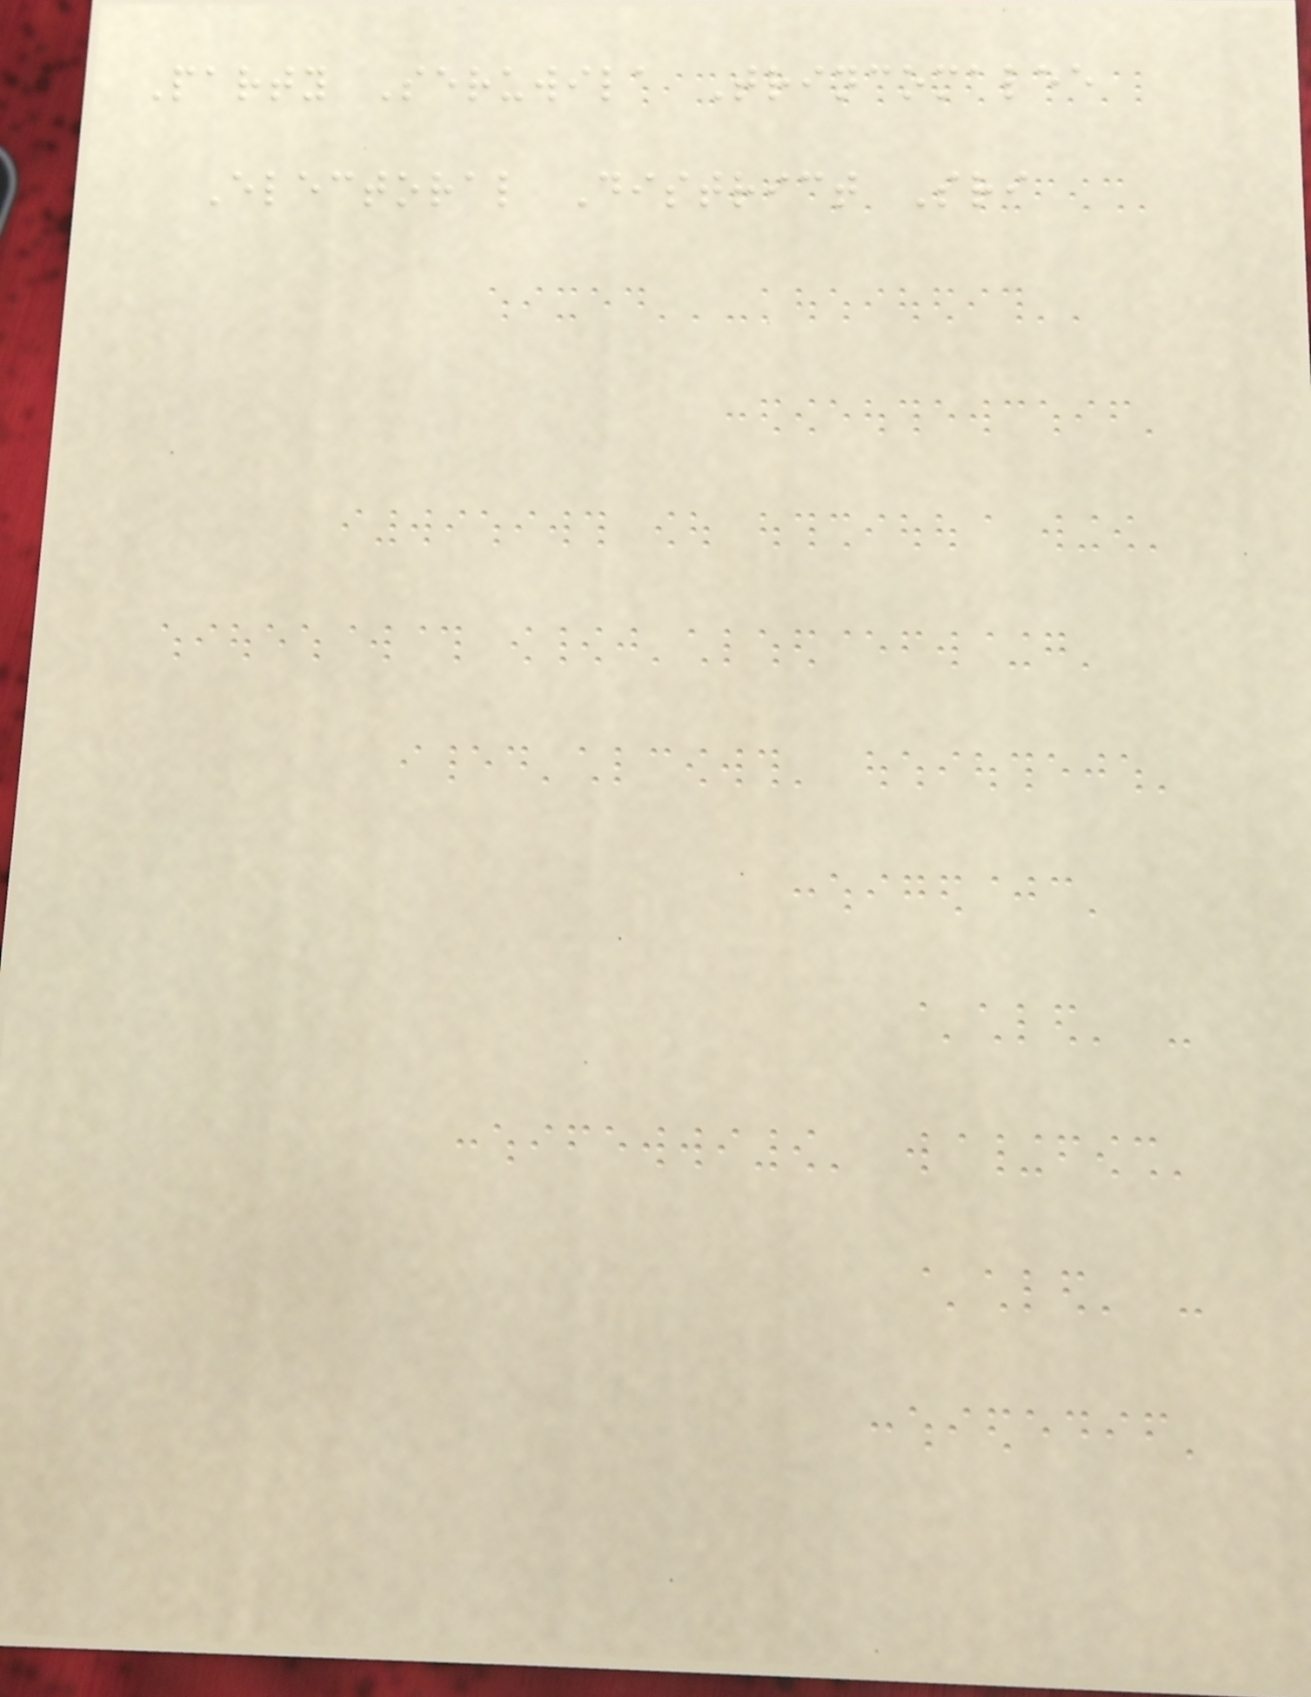Party Seruwila Trincomalee
Electoral District Sri
